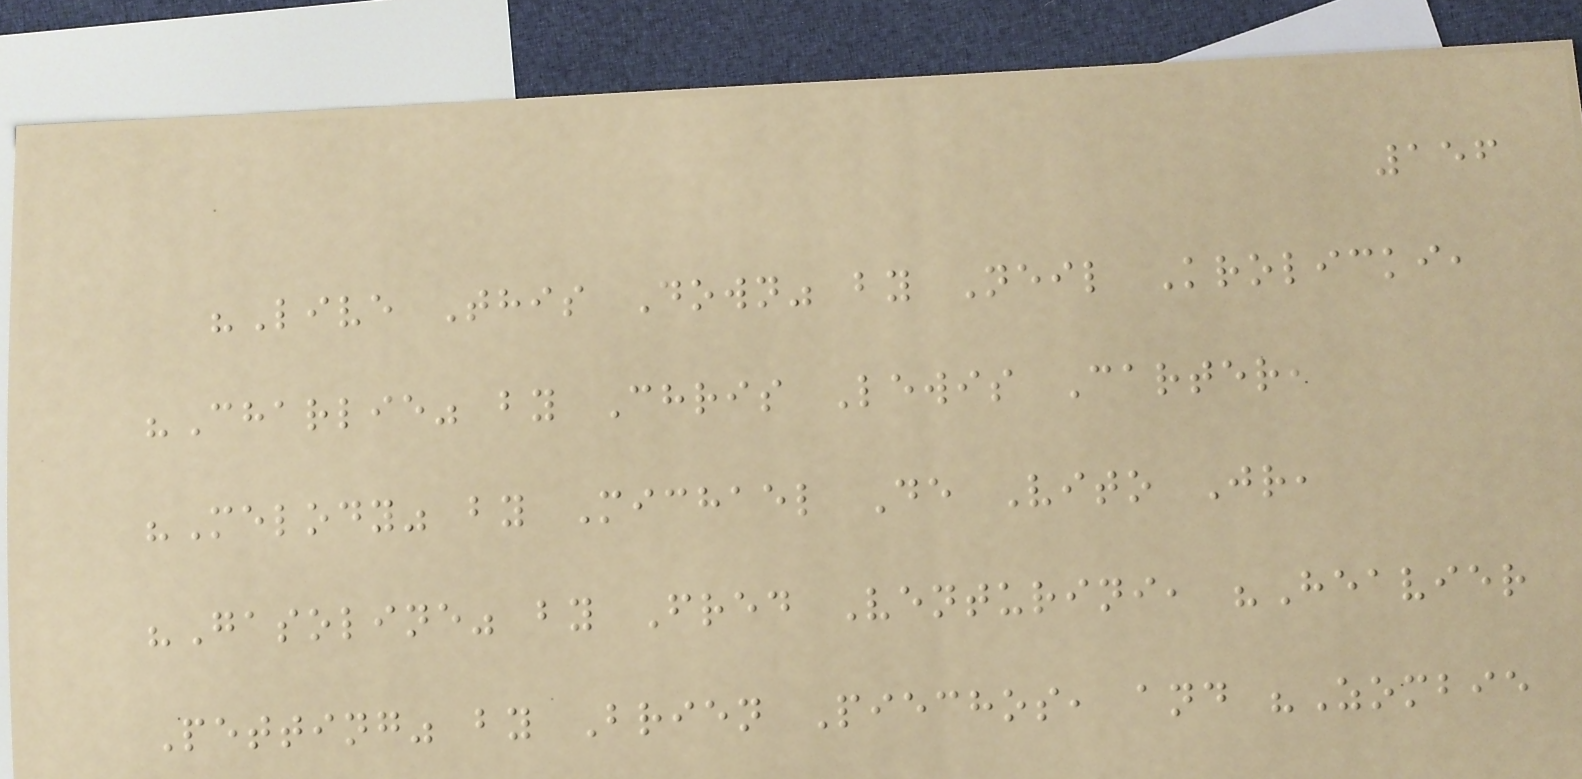156
"Live This Down" by Neil Krolicki,
"Charlie" by Chris Lewis Carter,
"Melody" by Michael De Vito Jr,
"Gasoline" by Fred Venturini, "Heavier
Petting" by Brien Piechos, and "Zombie
